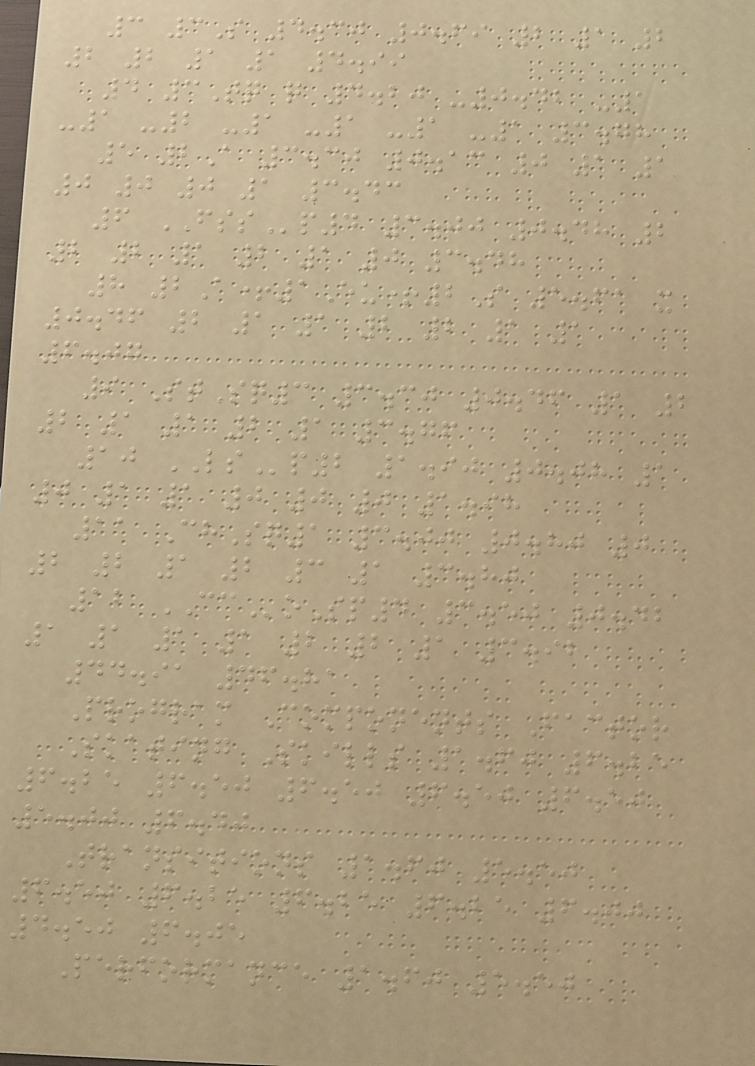3 3S 4.30 0.69 2 1 2
2 2 1 1 4.99
4 3Tq q 4.20 -0.42 -1
-1 -2 -1 -1 -1 -1 3.78
5 2A 3.30 0.13 0 1 1
0 0 0 1 3.43
6 FSSp4 3.00 0.48 2
2 2 1 2 1 0 3.48
8 2A+1Eu+2S 5.61 x
0.46 2 1 1 2 2 1 1
6.07
9 StSq3 3.30 0.46 1 2
2 1 1 2 1 3.76
10 LSp2 1.90 0.08 1
0 1 1 0 0 0 1.98
11 ChSq1 3.00 0.80 0
2 2 1 2 3 1 3.80
12 CCoSp4 3.50 0.42
1 1 1 1 2 2 1 3.92
44.91 46.81
Program Components Factor
Skating Skills 1.60 6.25
6.25 6.50 6.50 6.50 6.50
5.00 6.40
Transitions 1.60 5.50
6.50 6.25 6.25 6.25 6.00
4.50 6.05
Performance 1.60 5.50
